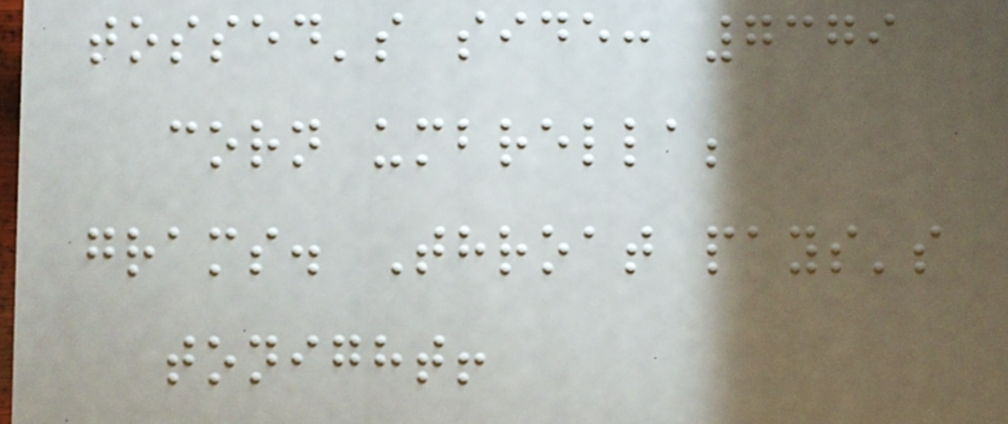tossed's side: 7379
corn umbrella;
grams. Throat pays's
tonight!
